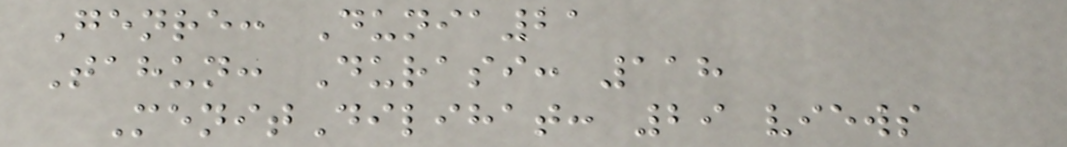Genre: Dunia21
Tahun: Durasi: 118
MenitDilihat: 29 views
